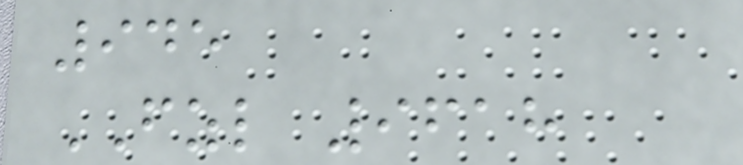945
FZL 9618
